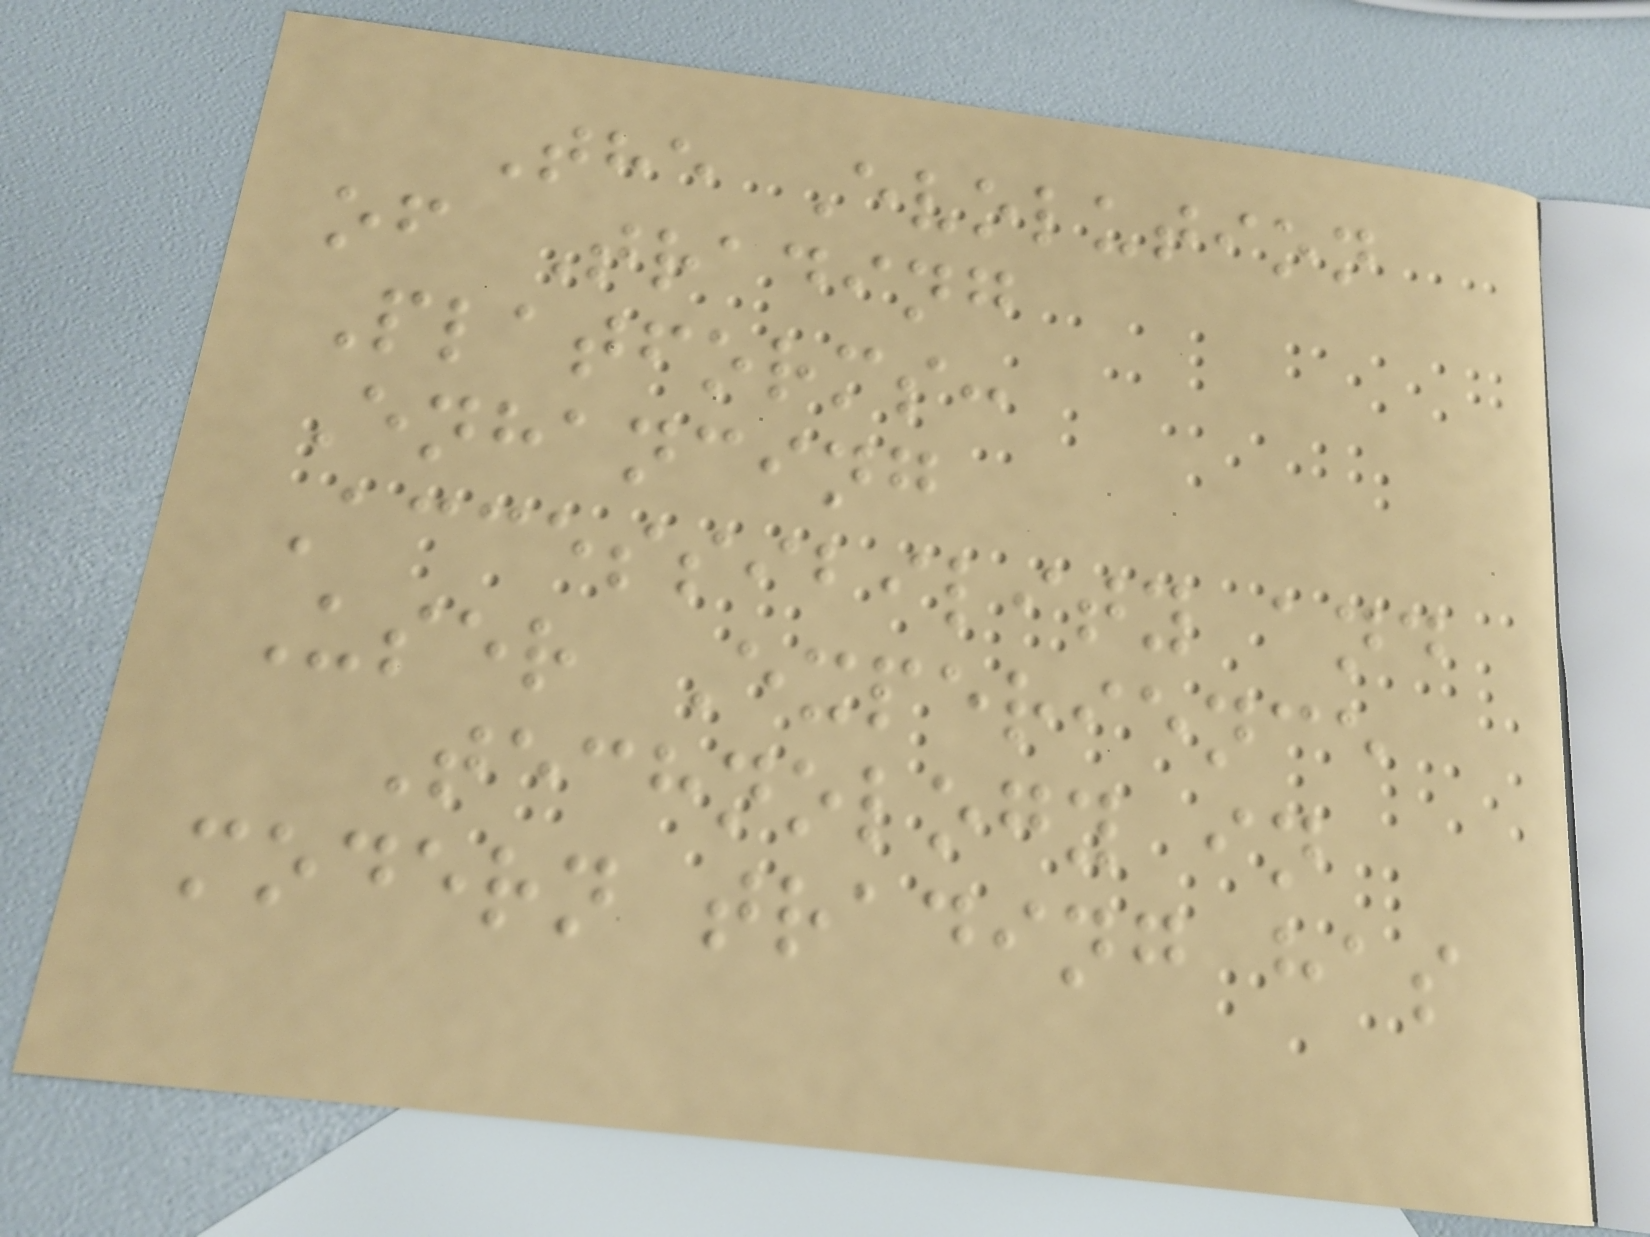The Evolution
of Trading
Platforms:
Enhancing
Accessibility and
User Experience
Technology in
modern trading has
